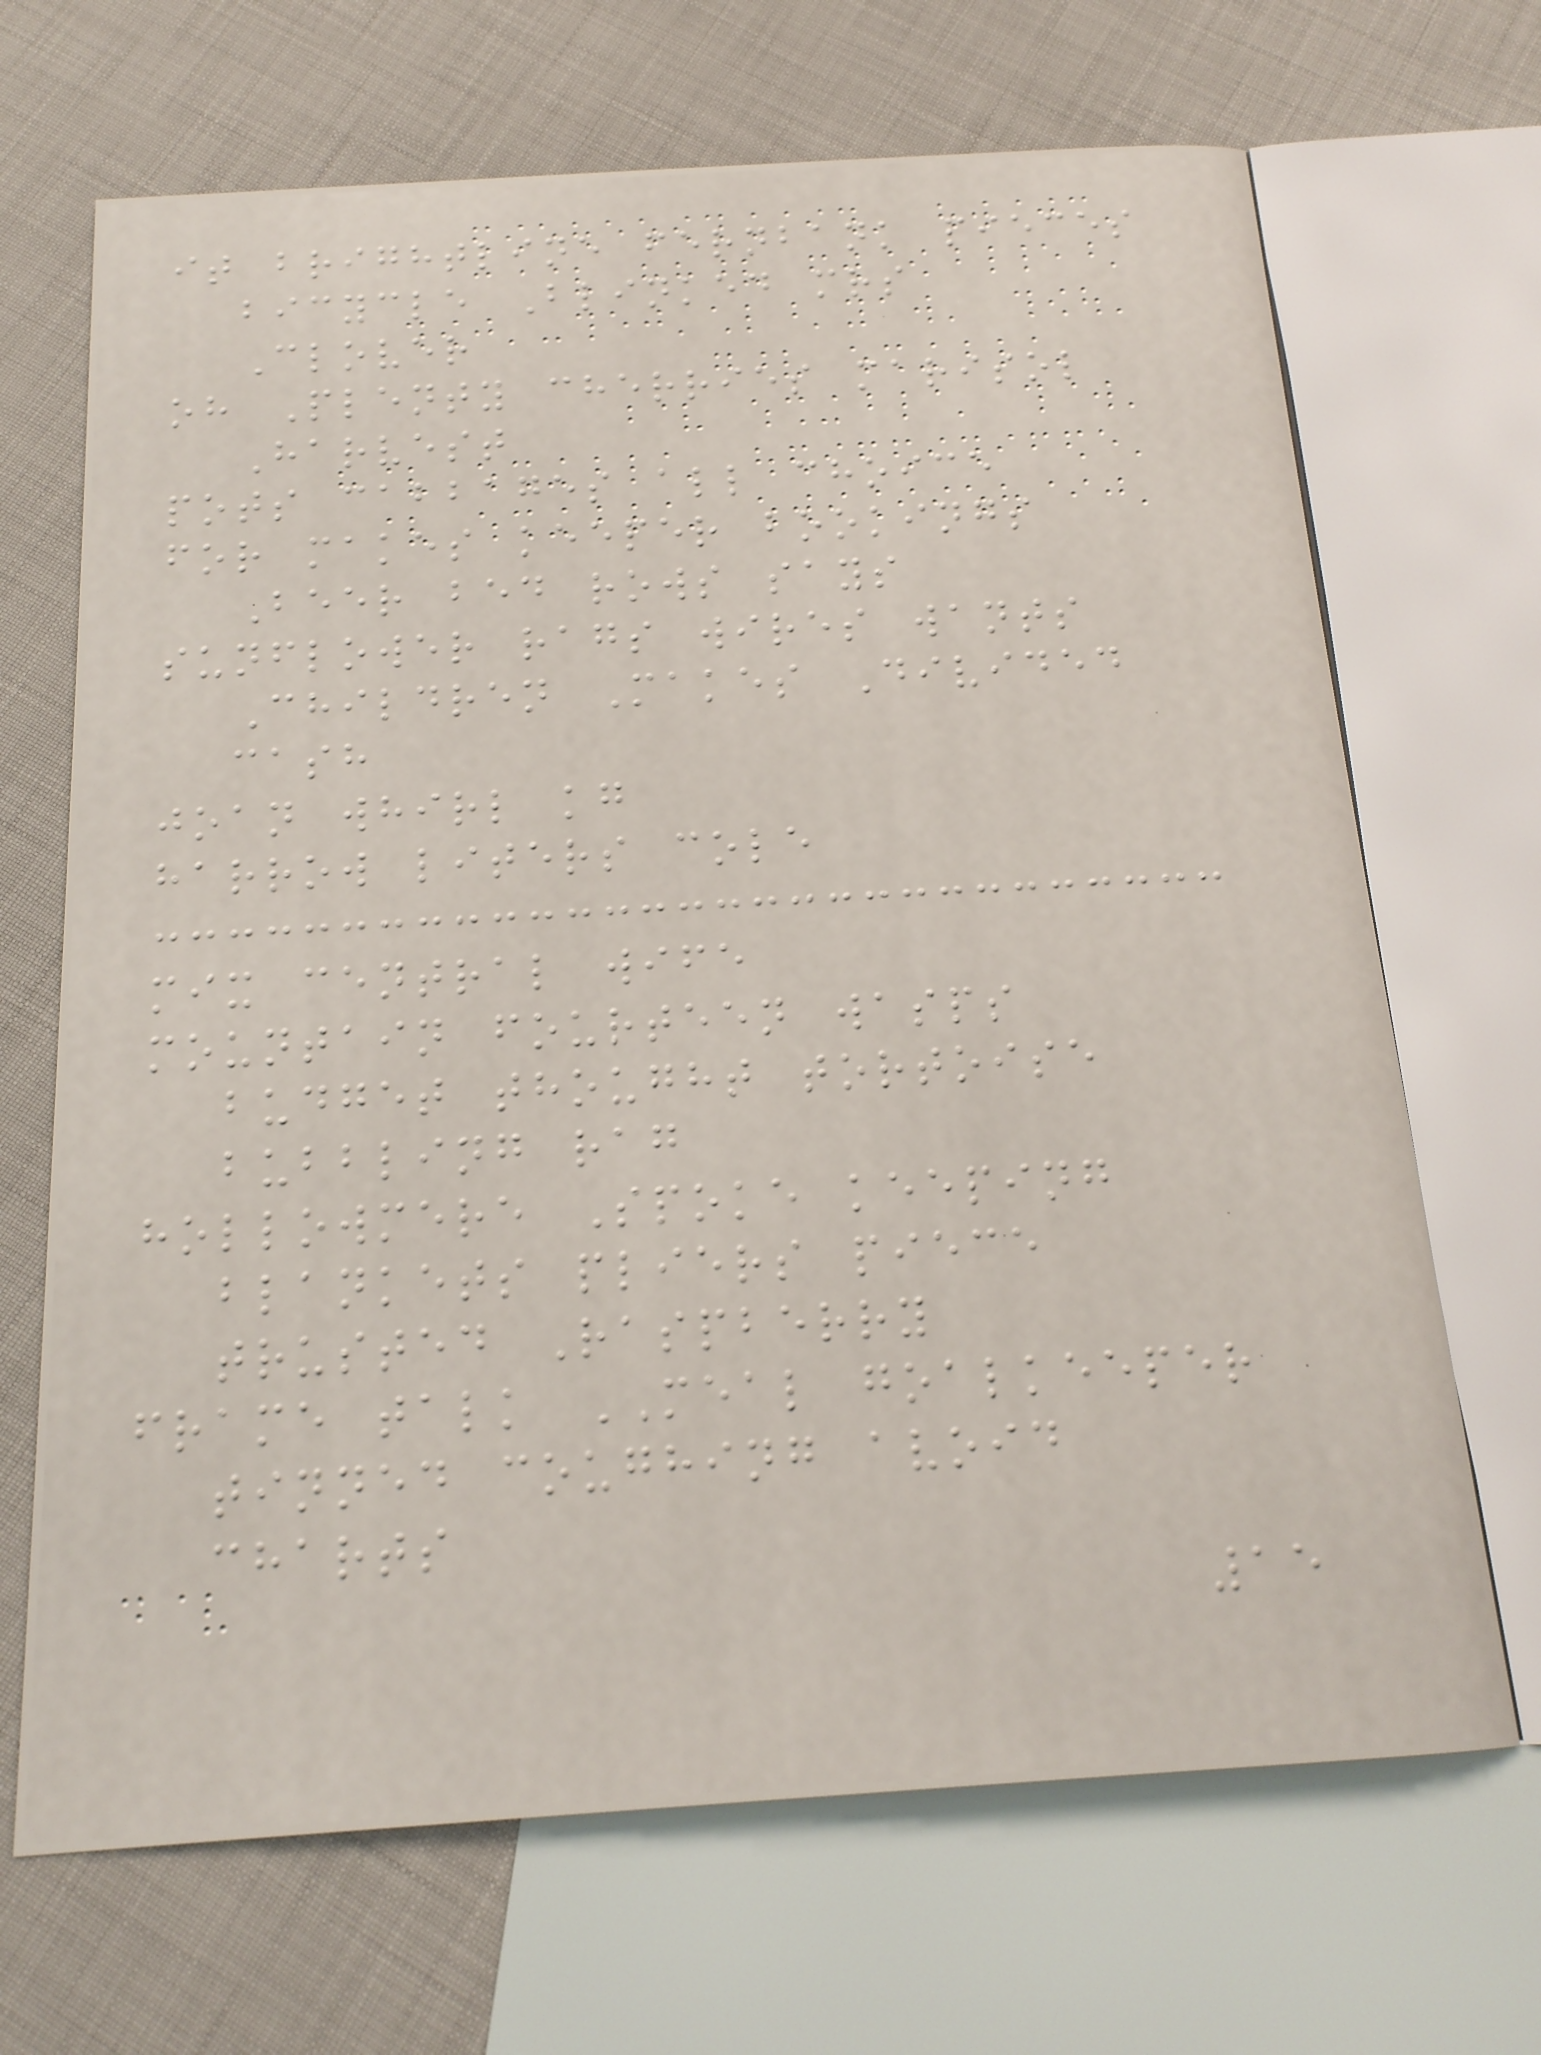it brightline fernbank pieces
bicycle Blinked mrs
Clover
oh Plenty cherries marisol
Harvest
pots cabbages all choice
for makes keeper bookings
Beer bed rows says
sunflower rags wires wants
Children Makes Divided
cash
joan whirl kg
harrow liters cole
mix central wife
mountain fourteen wasps
budget thought tortoise
bubbling rag
hollowmere Spoke keeping
blankets pliers piece
trusted Raspberry
frame talk MEAL goalkeeper
tinned coughing avoid
charts
15
